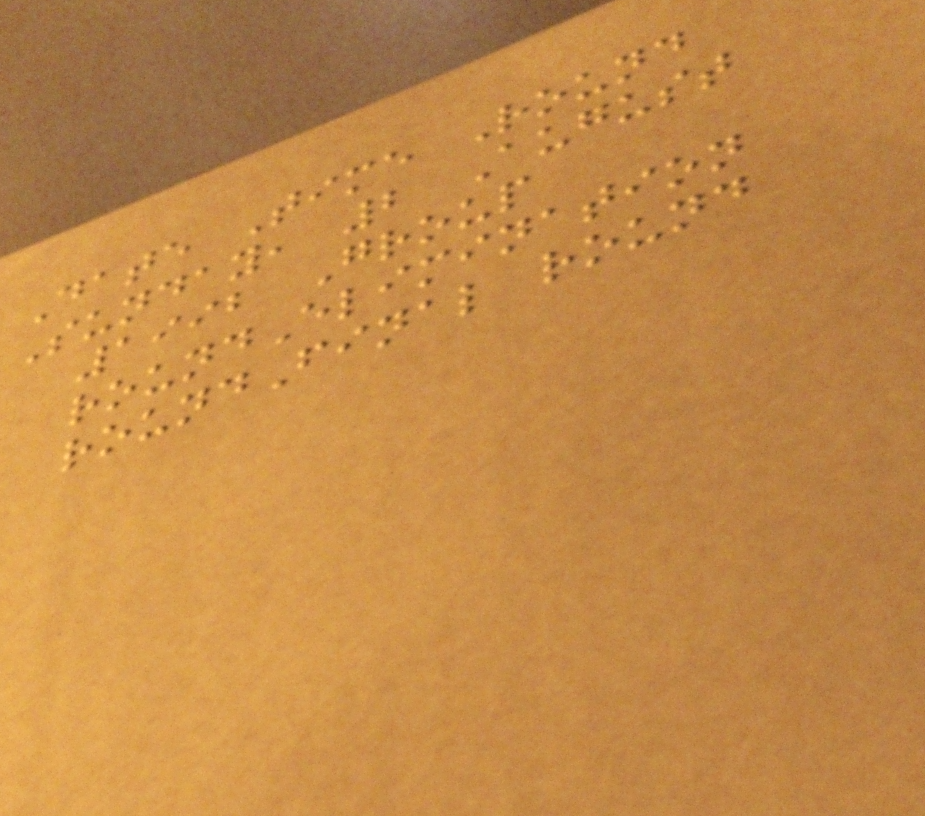Date Time Round
Sunday, 2 August
1992 Group
roundElimination
roundFinal round
